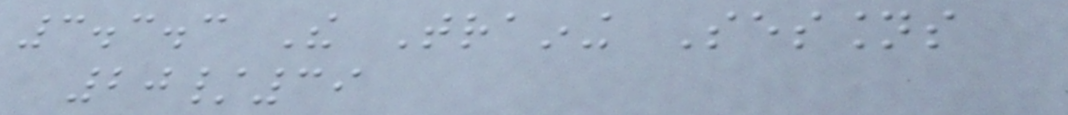3.3.3 The Training Sessions
20/39
